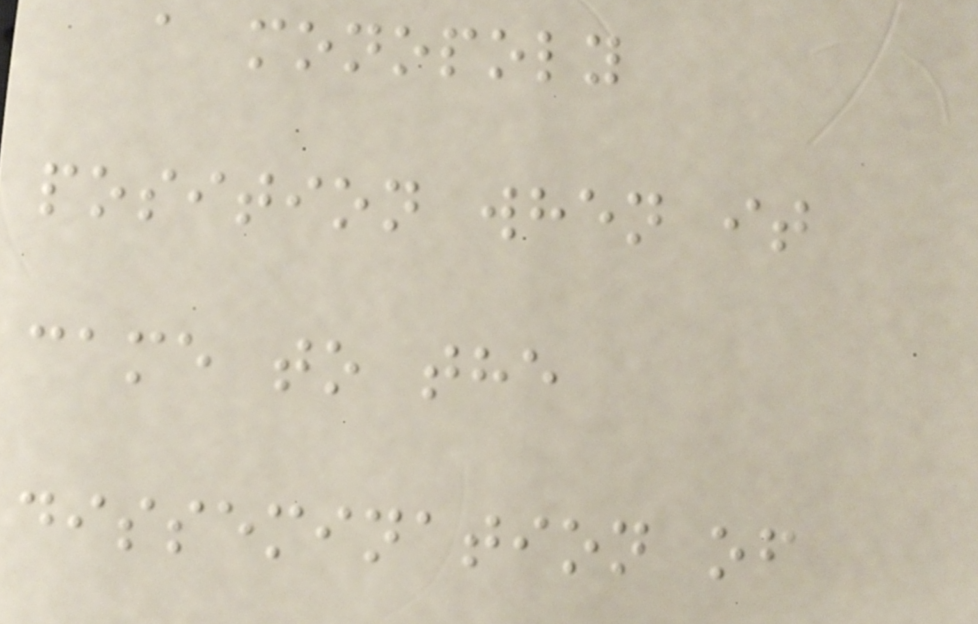a monopoly
position when it
came to the
dissemination of
